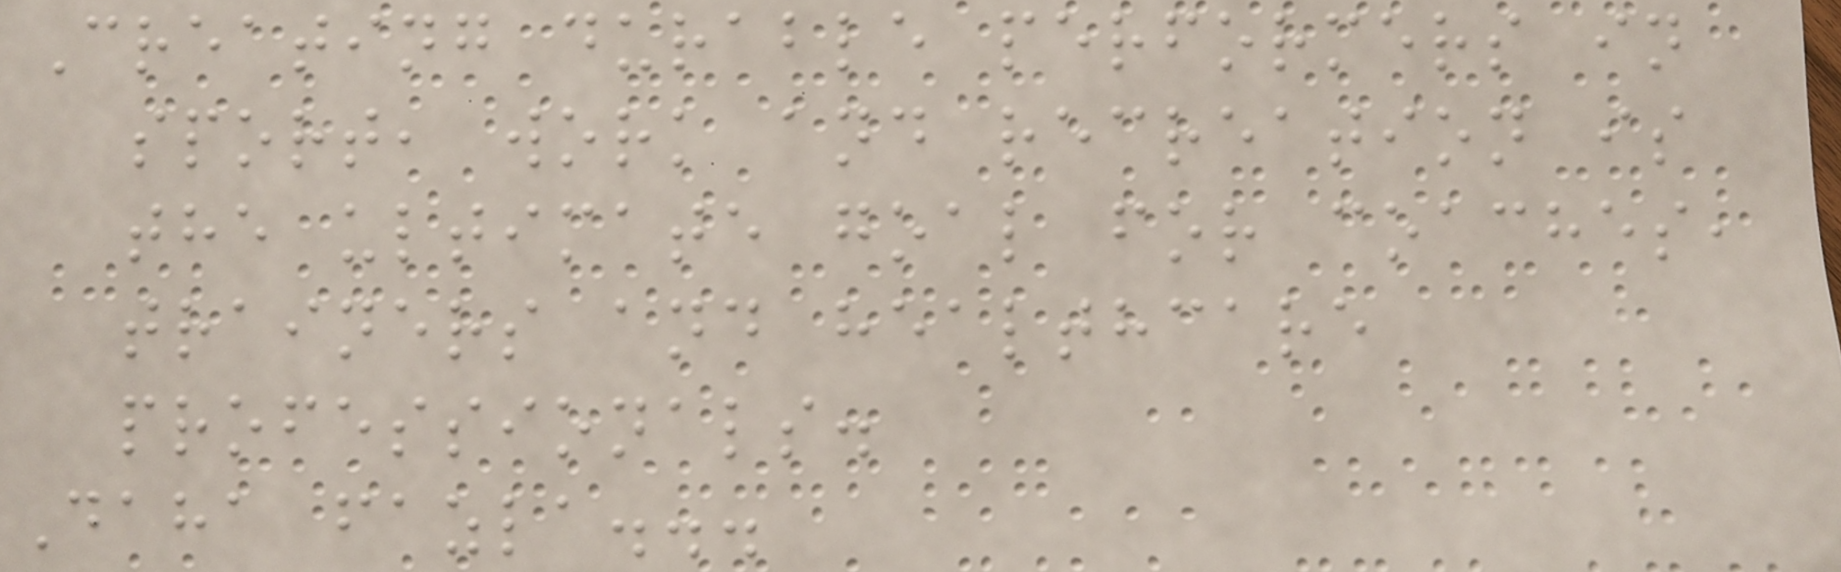Creating durable performers in
sport, work and recreation is
the ultimate goal for coaches,
trainers and healthcare
professionals.
Daha fazla...
